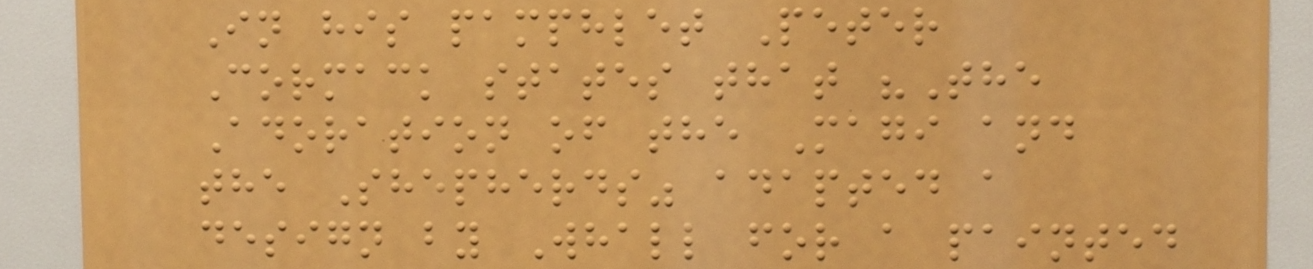In his pamphlet Peter
Cormack states that "The
Adoration of the Magi and
the Shepherds" adapted a
design by Whall for a painted
